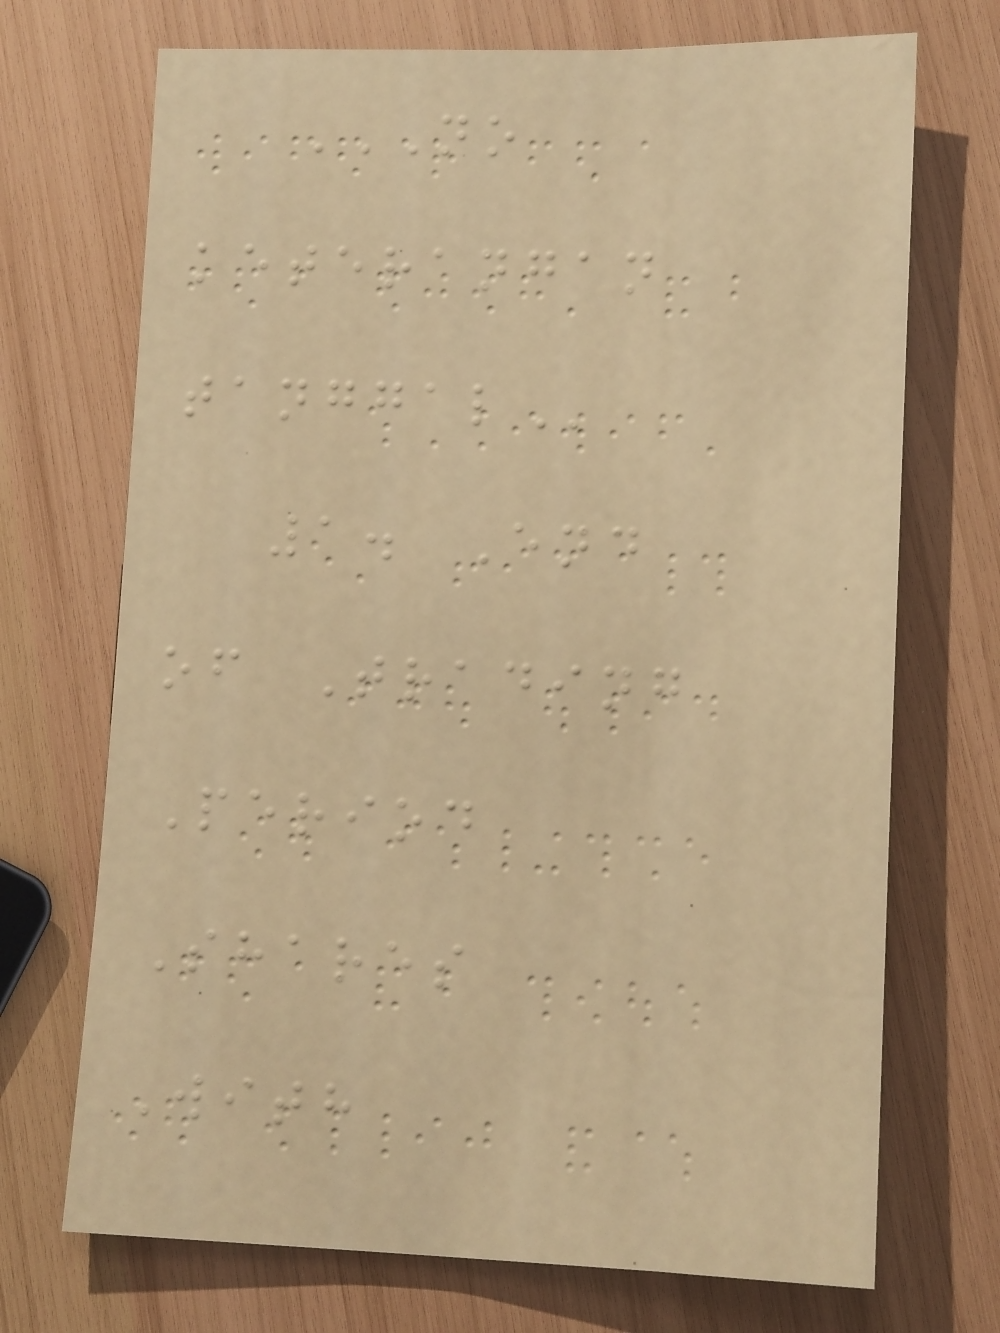NO
KETERANGAN
TANGGAL
1. End
of Trading
Period
Shares
With
